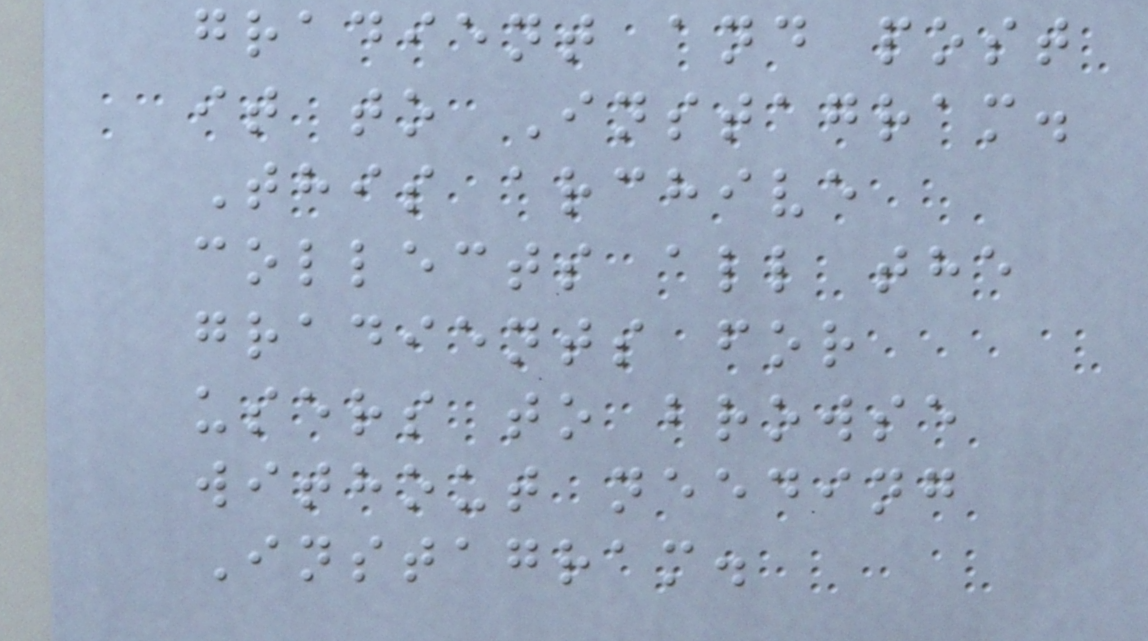gradient and post
it to Instagram.
This archive
collects all the
gradients for
users to browse
without needing
Instagram.
